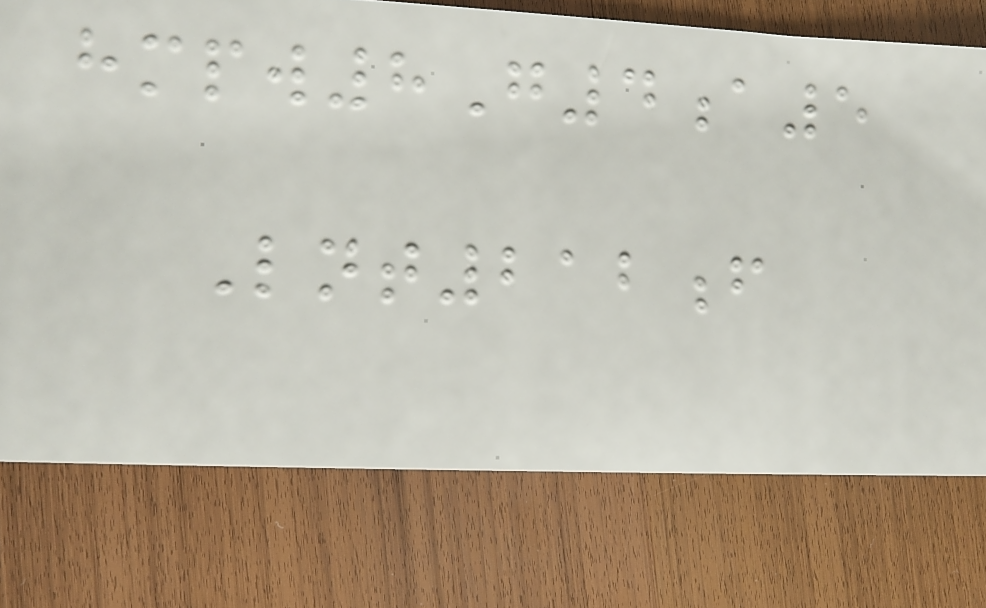hmpw8G4a5
Lnt212f
